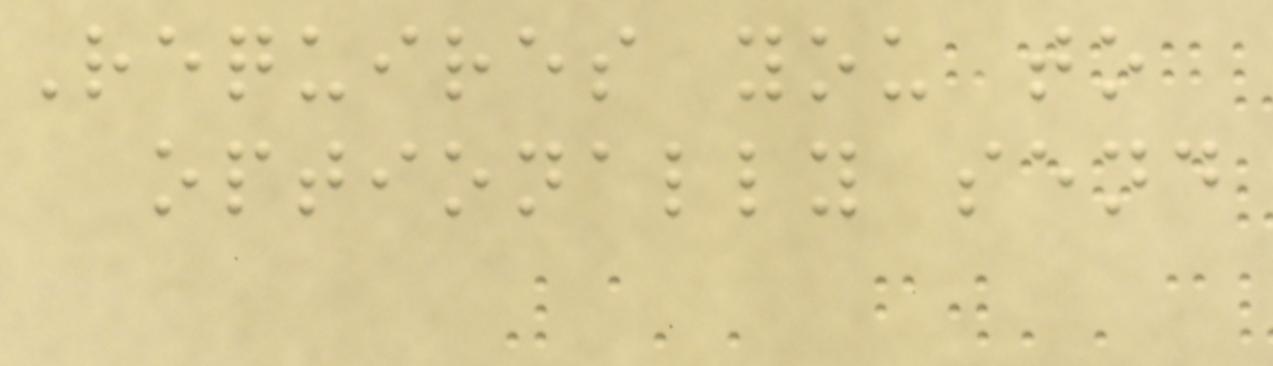Requires you to
optionally send
